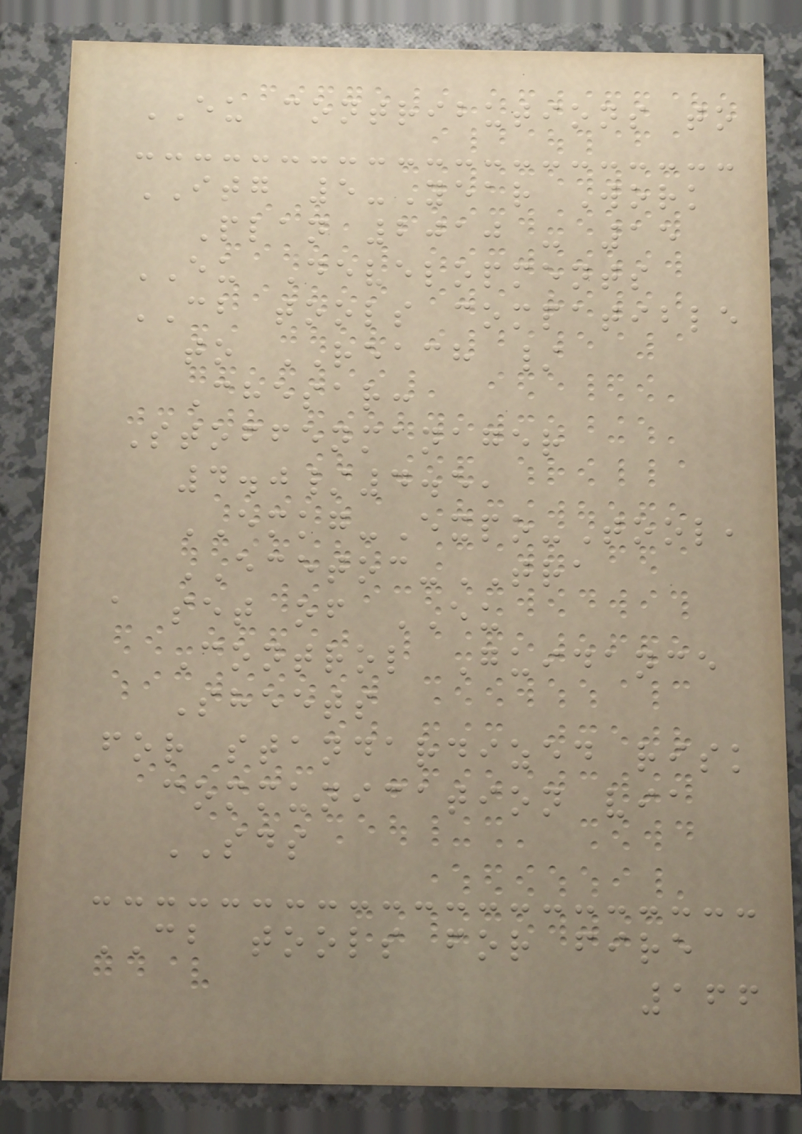EU contributions to
ITG 5-Year Work
Plan 2010 - 15
EU Developments
CB tools compatible
to REACH /
Chesar:
Stoffenmanager
4.0/4.5,
EMKG-Expo-Tool,
ECETOC-TRA
a set of EU
Control Guidance
Sheets
for standardized risk
communication via
SDS
CB tools for fire
166
